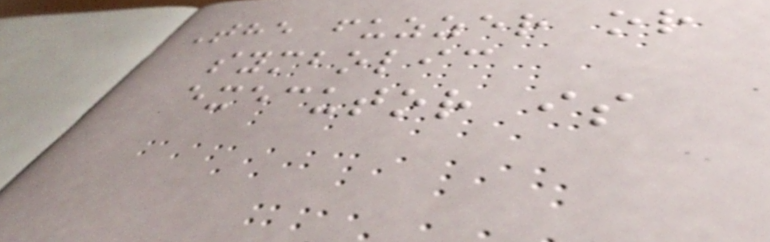The fuzzer or
symbolic
executor is
